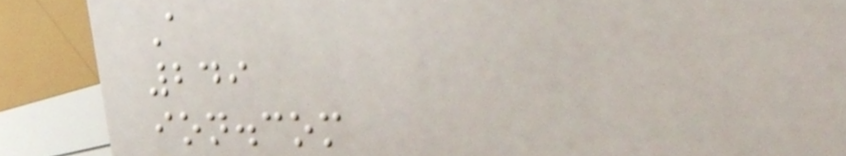A
249
ion.com
